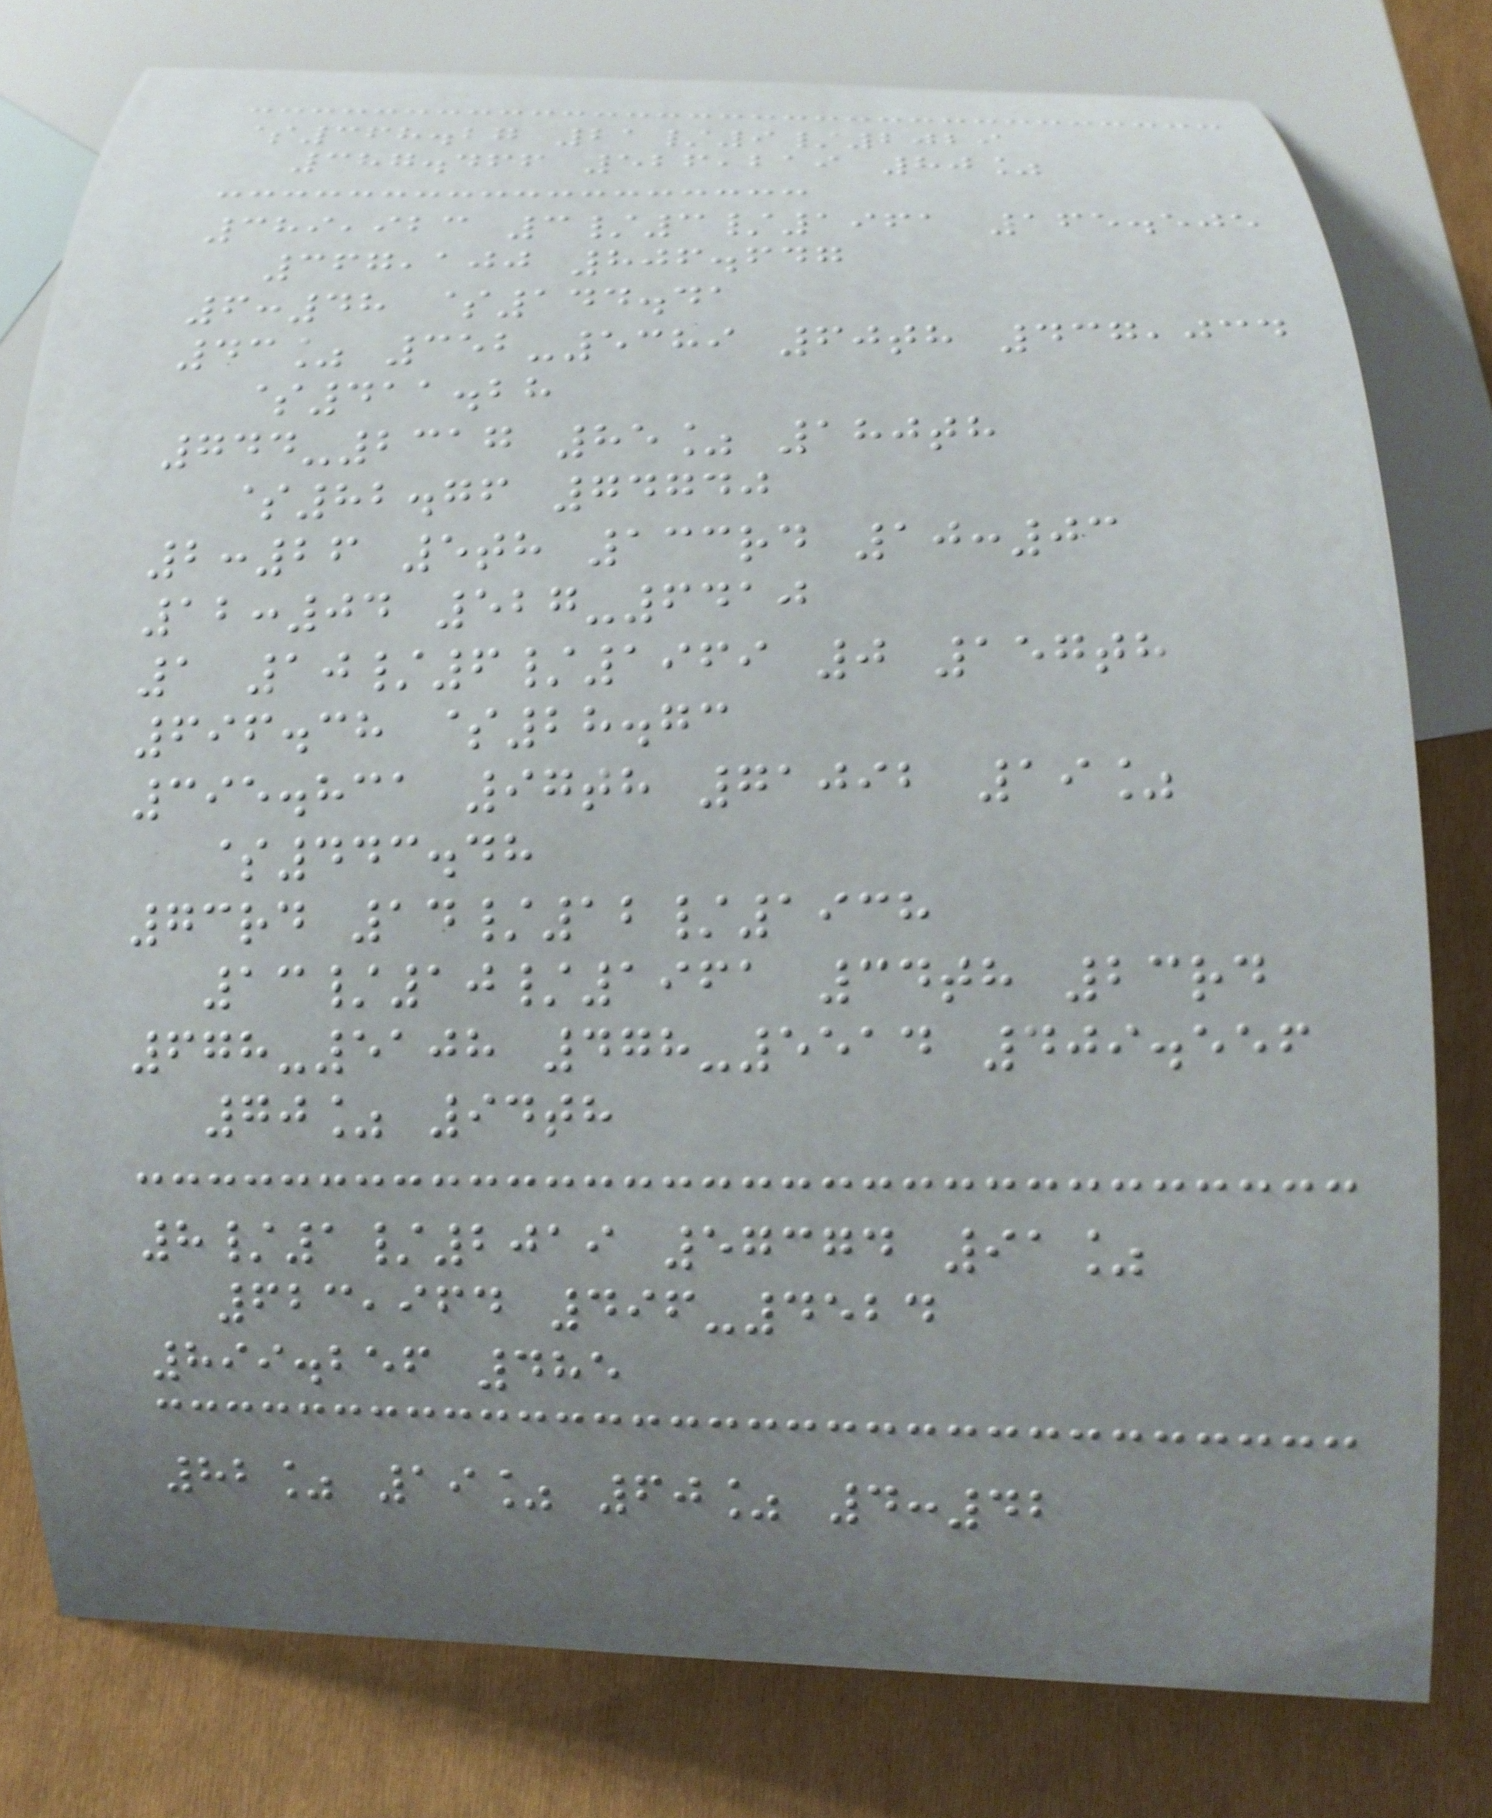$368.27 21/9/2029
387.466 526,219 80%
389,923 3/3/1961 165.505
367,100 806.647
6:48 $144.41
43% 352-5389 60th 437,034
$411.28
744-2317 85% 180th
$82.76 74740
2:26 5th 133rd 10:03
12:04 527-6410
1 10/6/1969 0 157th
696.38 $28.73
395.831 97th 71092 19%
$443.48
73rd 14/12/1938
13/10/1961 34th 23rd
678-5108 478-5514 409.556
70% 94th
8/1/2019 57374 91%
623,964 496-4524
899.256 485
82% 19% 60% 4:42
